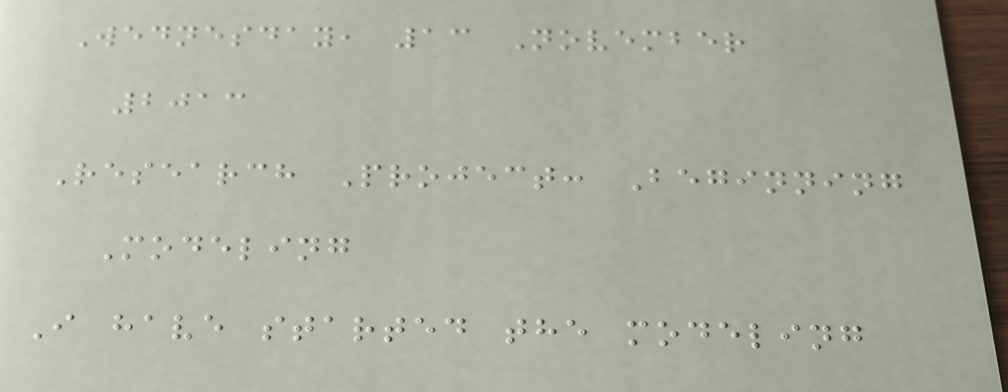Wednesday, 13 November
2013
Research Project: Beginning
Modeling
I have started the modeling
